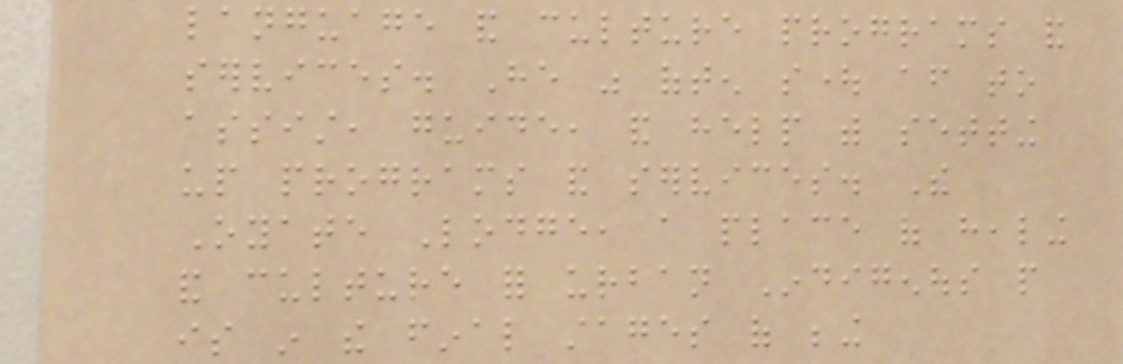language and culture programs and
services. He was often sought after to
assist, guide, and help with setting
up programs and services. The
Oyate Lodge, a place of healing
and culture for urban Indigenous people
is in the final stages of being
